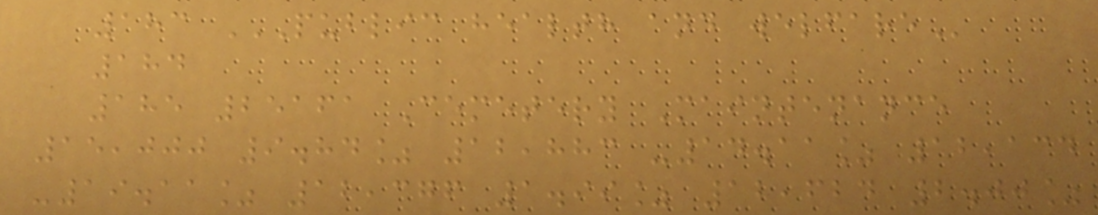183 PUBLIC HEALTH AND WELFARE
184
185 25161 Cemetery Maintenance
15,000 9.84% 12,883 -14.11% 12,134
-19.11% 12,376 1.99% 12,624 2.00%
